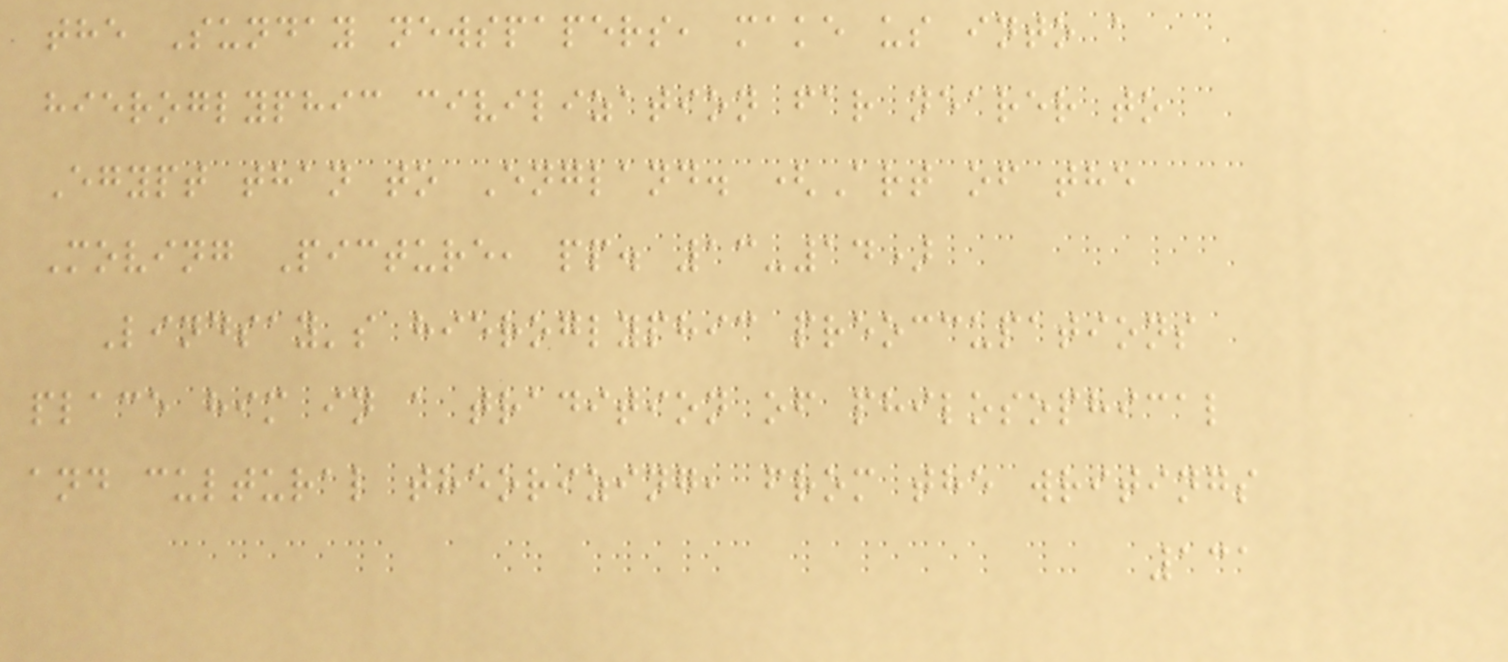the Sunday newspapers, make us into a
hieroglyphic civilization far nearer to
Egypt than to England. (Art of the
Moving Picture, pp. 13-14)
Lindsay's hieroglyphic preoccupations
place him in a tradition of philosophical
and cultural theorizing, from the writings
131
